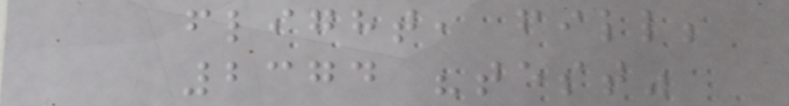flight, fill;
2374 "test"
